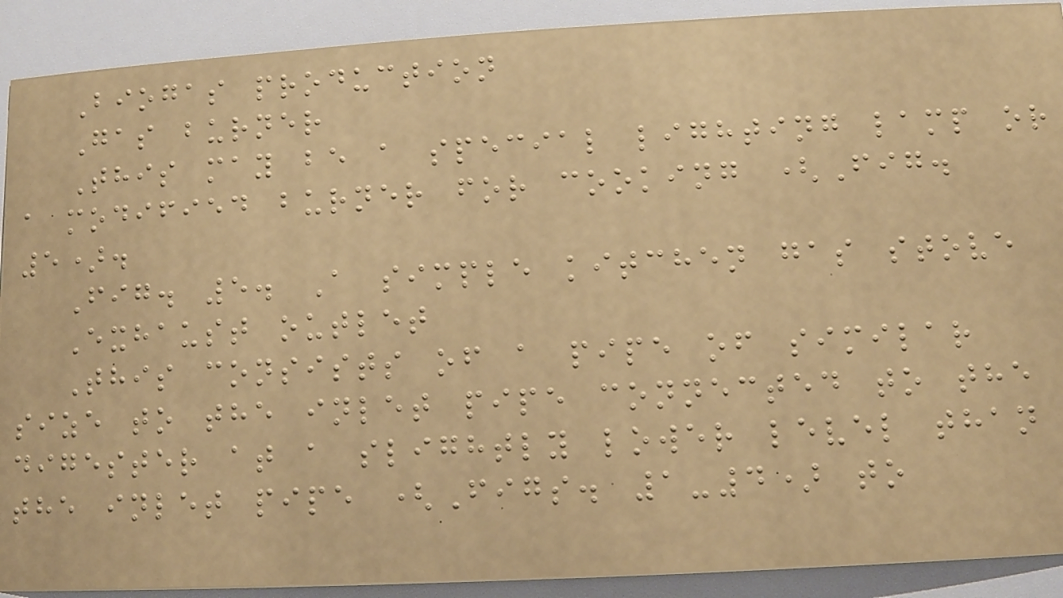Biogas production
Gas burner
This may be a special lighting lamp or
a modified burner for cooking (Fig.
5).
Fig. 5. A simple kitchen gas stove
Exhaust outlet
This consists of a pipe of similar
size to the inlet pipe connected to the
digester at a slightly lower level than
the inlet pipe (Figs. 1-4) to
